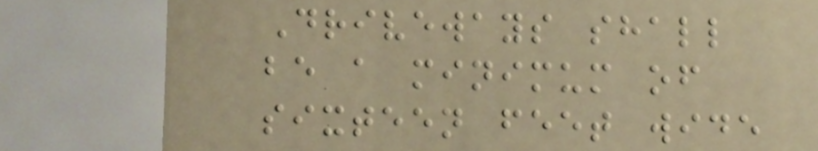Driveways shall
be a minimum of
sixteen feet wide
